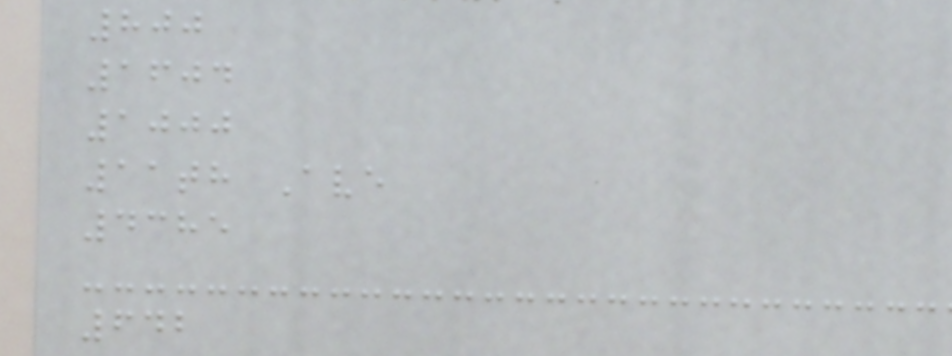800
1604
1000
11th Ave
4385
642
